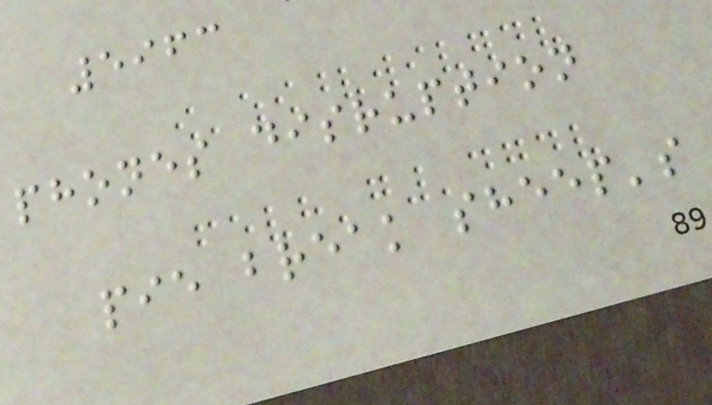5963
phones disruption
pie break sheep's
